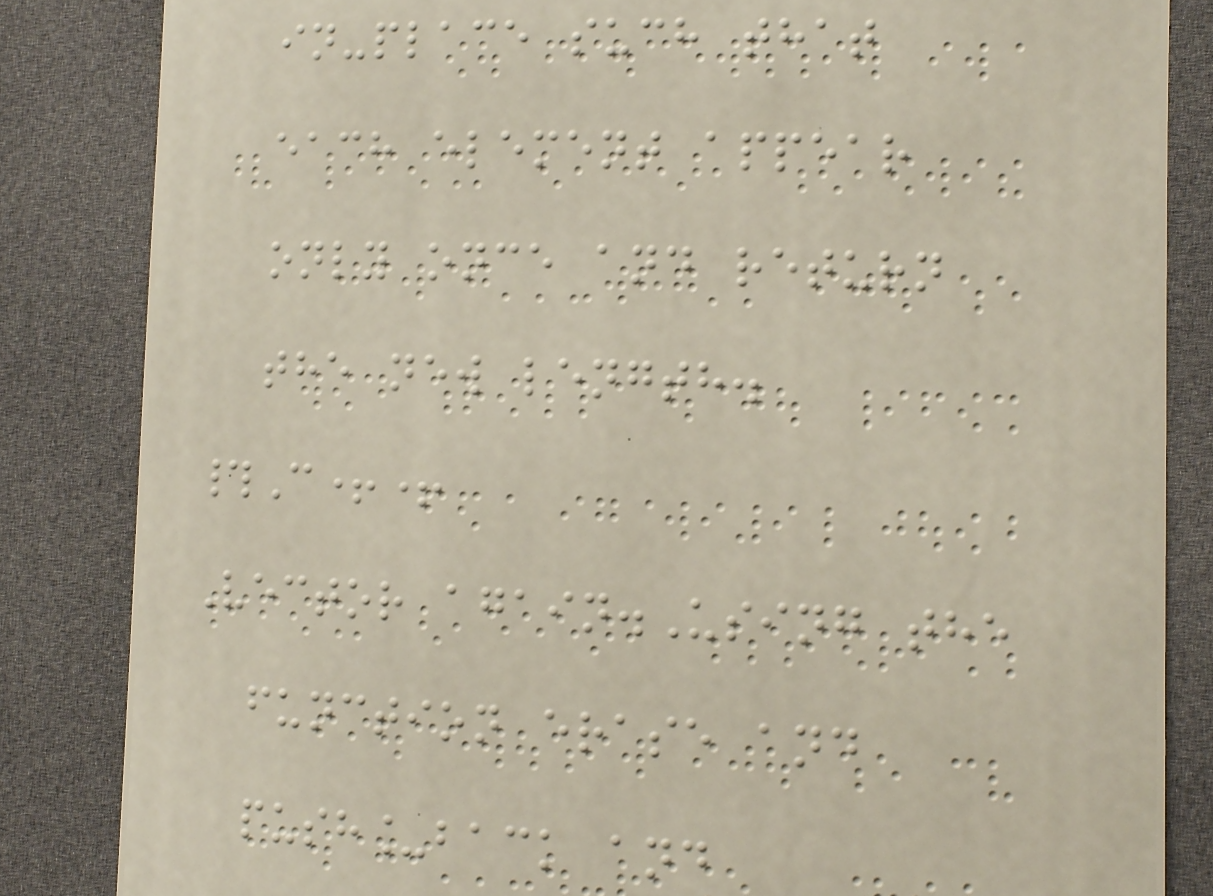in-place such that
each element appear
only once and return
the new length.
#C++
Vector again.Using the
function erase and
push_back and
